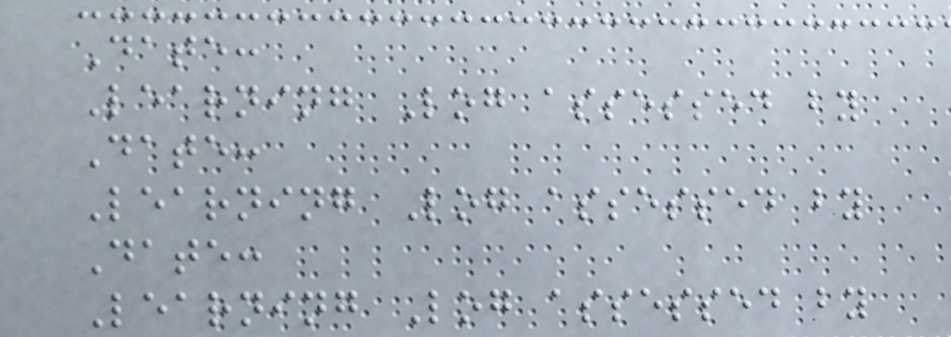Date:
Learning Log assessed by
Date:
Learning Log assessed by
Date:
Learning Log assessed by
